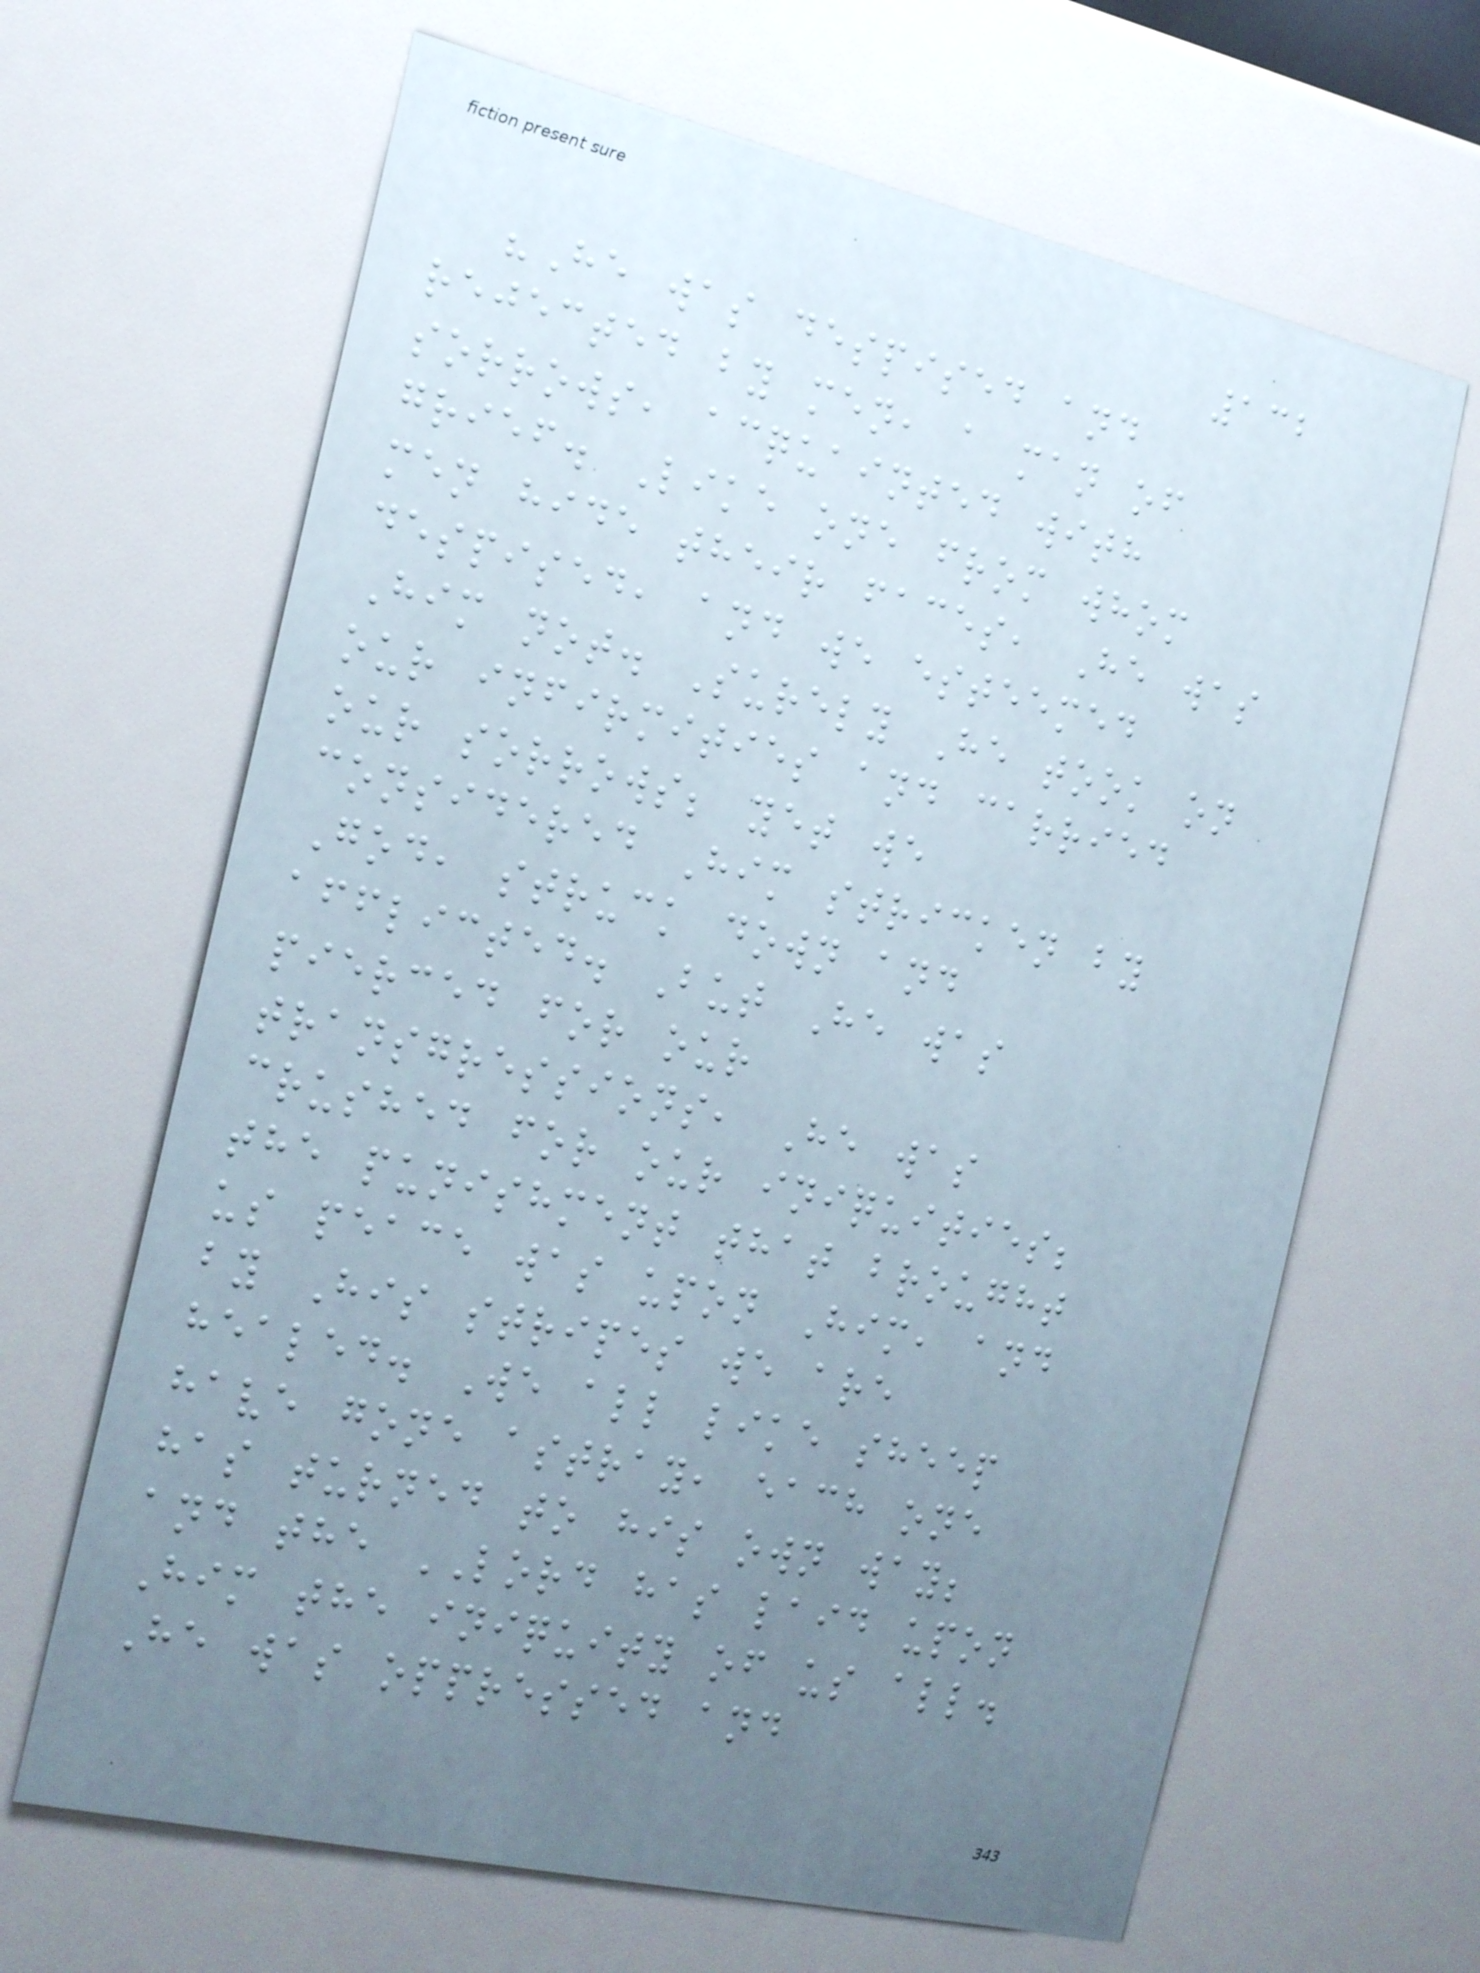132
"He was despised and
rejected by men, a man of
sorrows, acquainted with
grief. Like one from whom
men hide their faces, He was
despised, and we esteemed
Him not. Surely He took on
our infirmities and carried
our sorrows; yet we
considered Him stricken by
God, struck down and
afflicted. But He was
pierced for our
transgressions, He was
crushed for our iniquities;
the punishment that brought
us peace was upon Him, and
by His stripes we are
healed. We all like sheep
have gone astray, each one
has turned to his own way;
and the LORD has laid upon
Him the iniquity of us all.
He was oppressed and
